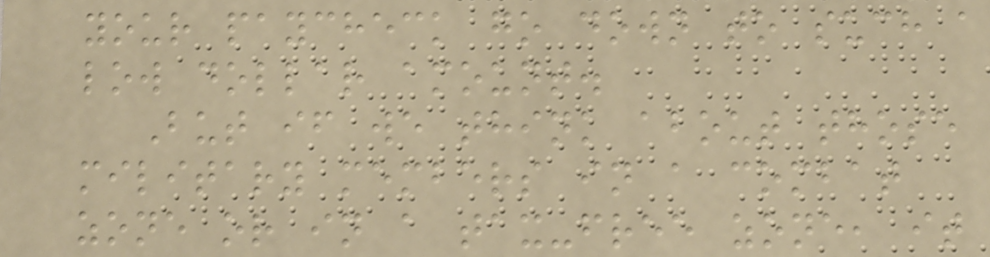your paycheck go down to such a
low dollar amount.
But if we think about those
military members in a combat
zone or in a tax-free zone, it
